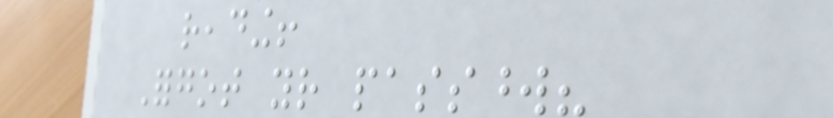reading!
Forgot your password?
